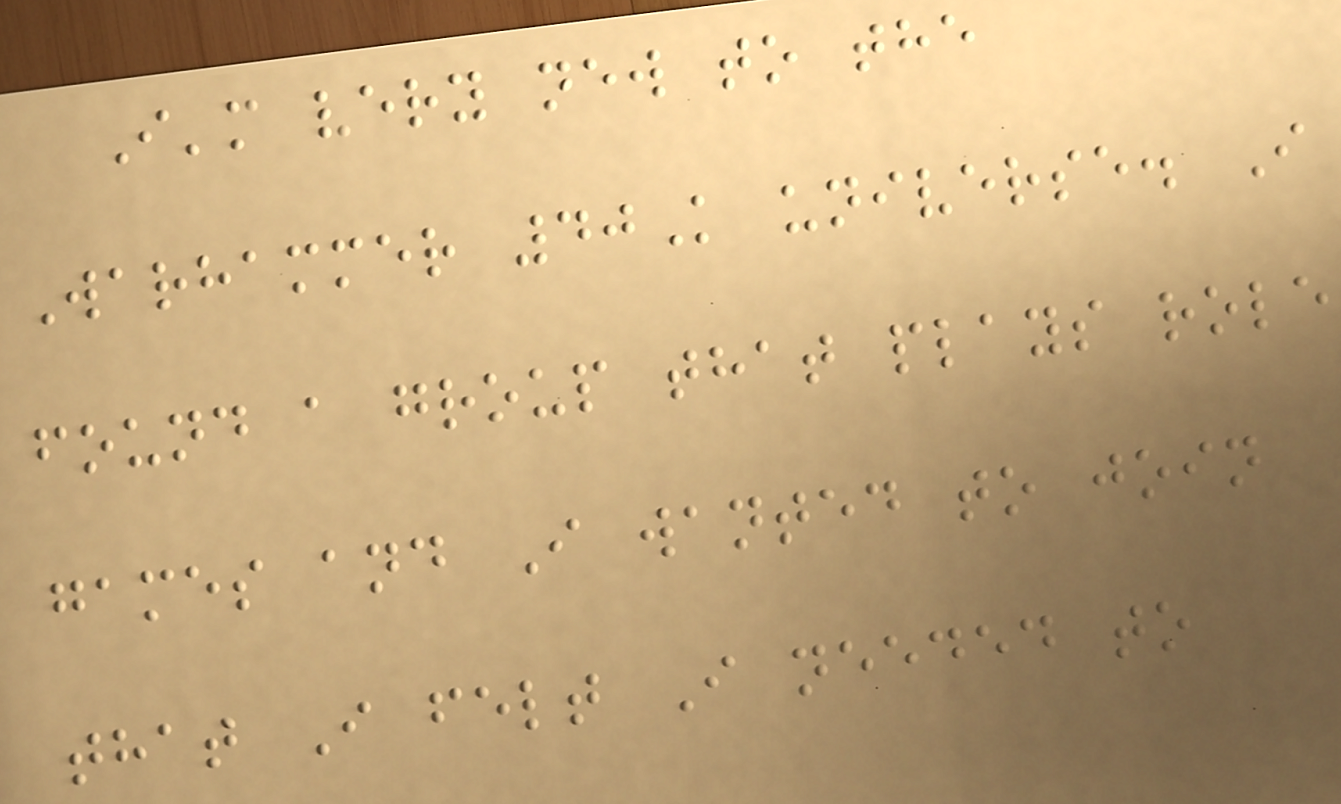I'm very new to the
Warhammer 40K universe. I
found a group that plays role
games and I wanted to join
that I felt I needed to
